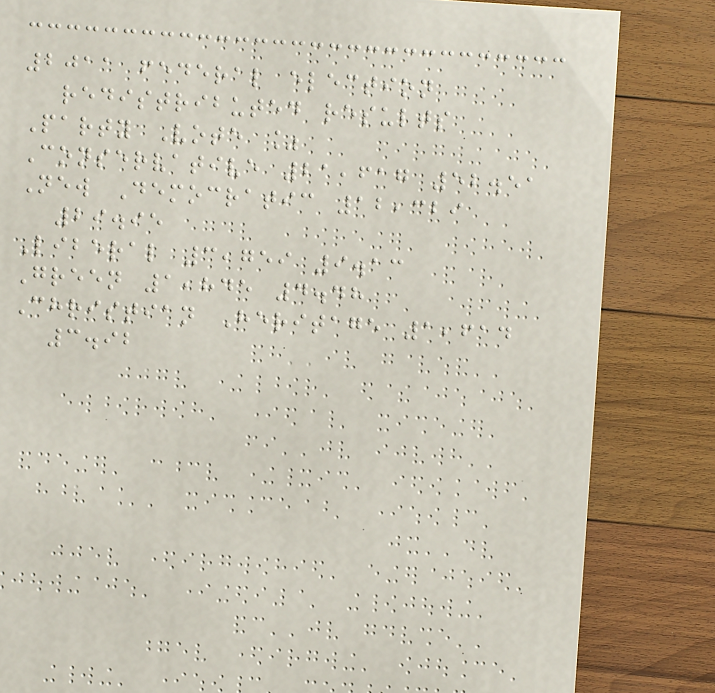2011 federal election
redistributed results
Party Vote %
Conservative 21,617 52.51
New Democratic 12,329
29.95
Liberal 3,759 9.13
Green 1,845 4.48
Christian Heritage 1,614
3.92
